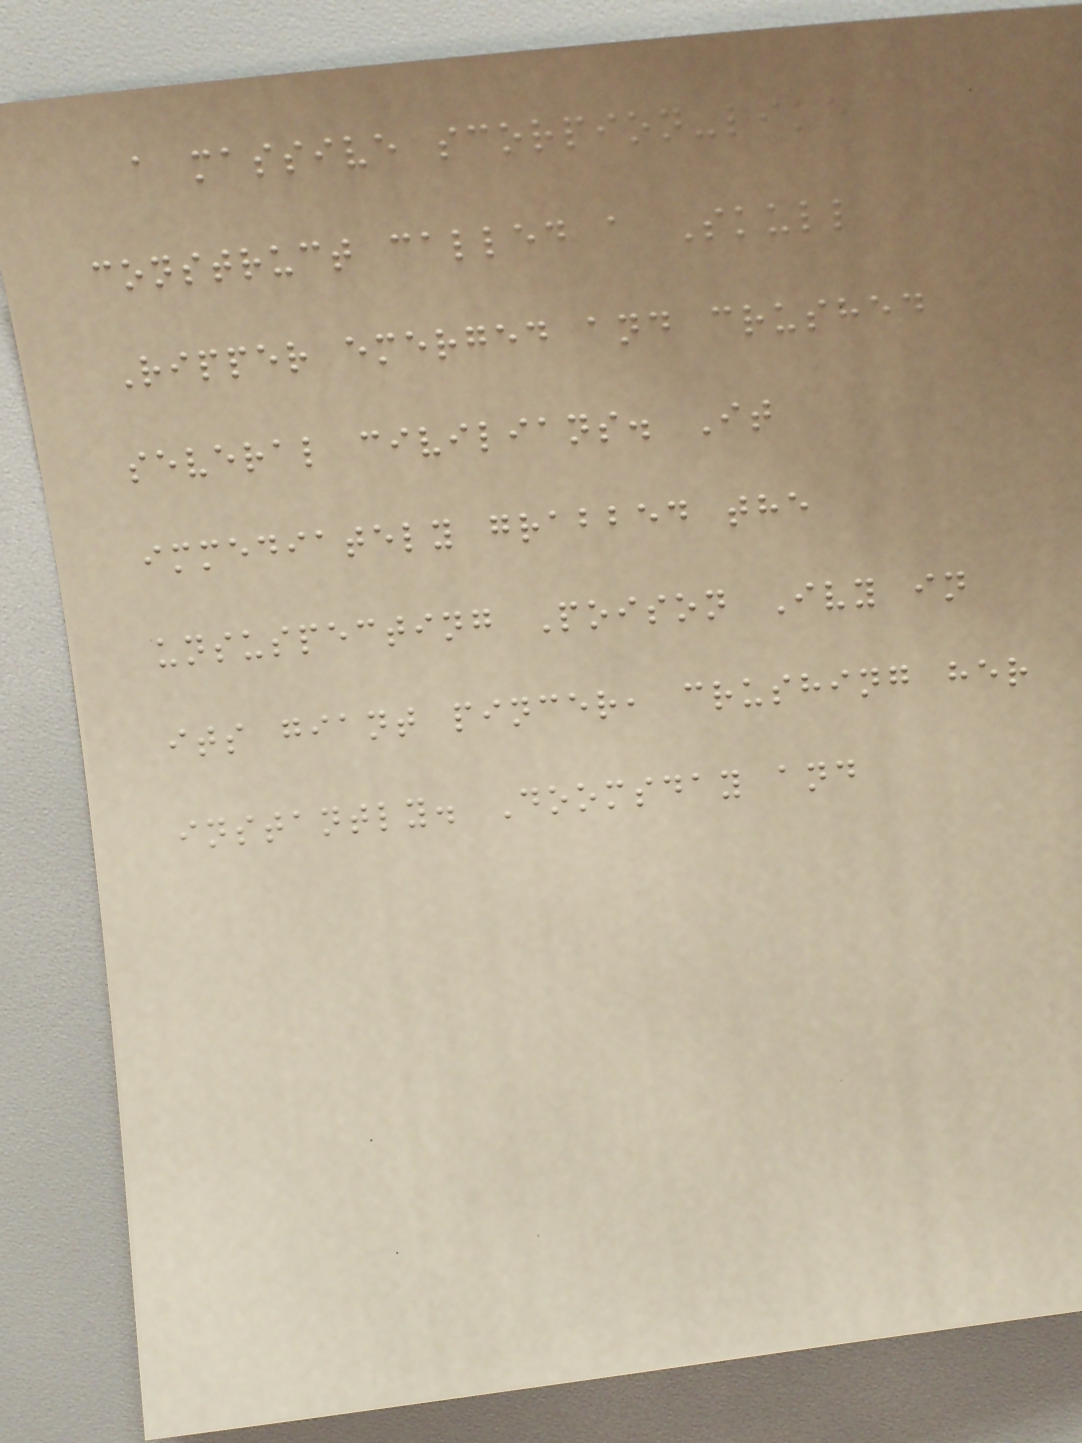a massive scorpion-like
construct called a Skull
Ripper emerged and crushed
several civilians. It
immediately grabbed the
unsuspecting Poison Ivy in
its giant pincer, crushing her
instantly. Doomsday and
